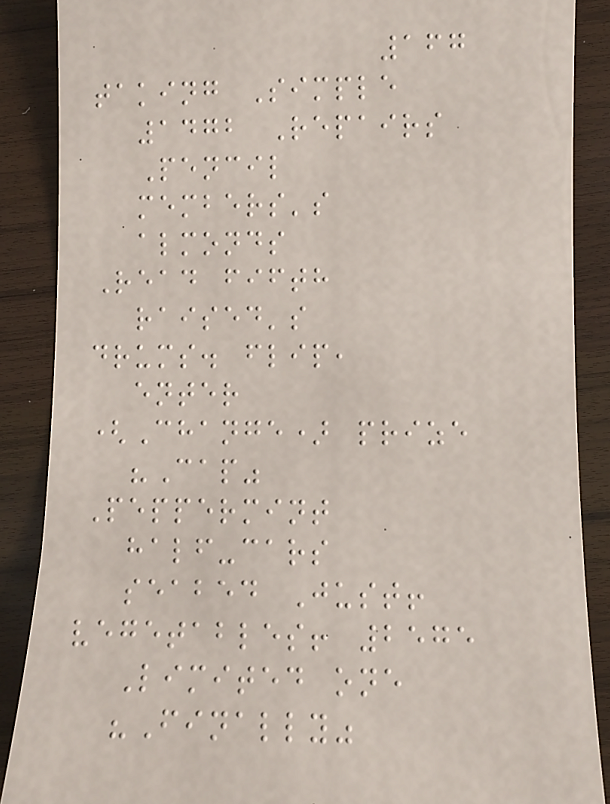167
taking Simple
1472 Repairs
Pencil
members's
almonds
Read fifth
raised's
drums. flip,
enter
(Change) prize
"Cap"
Peppermint
half-cars
seabed Just!
vegetables! 2575
Limited one
"Finally"
